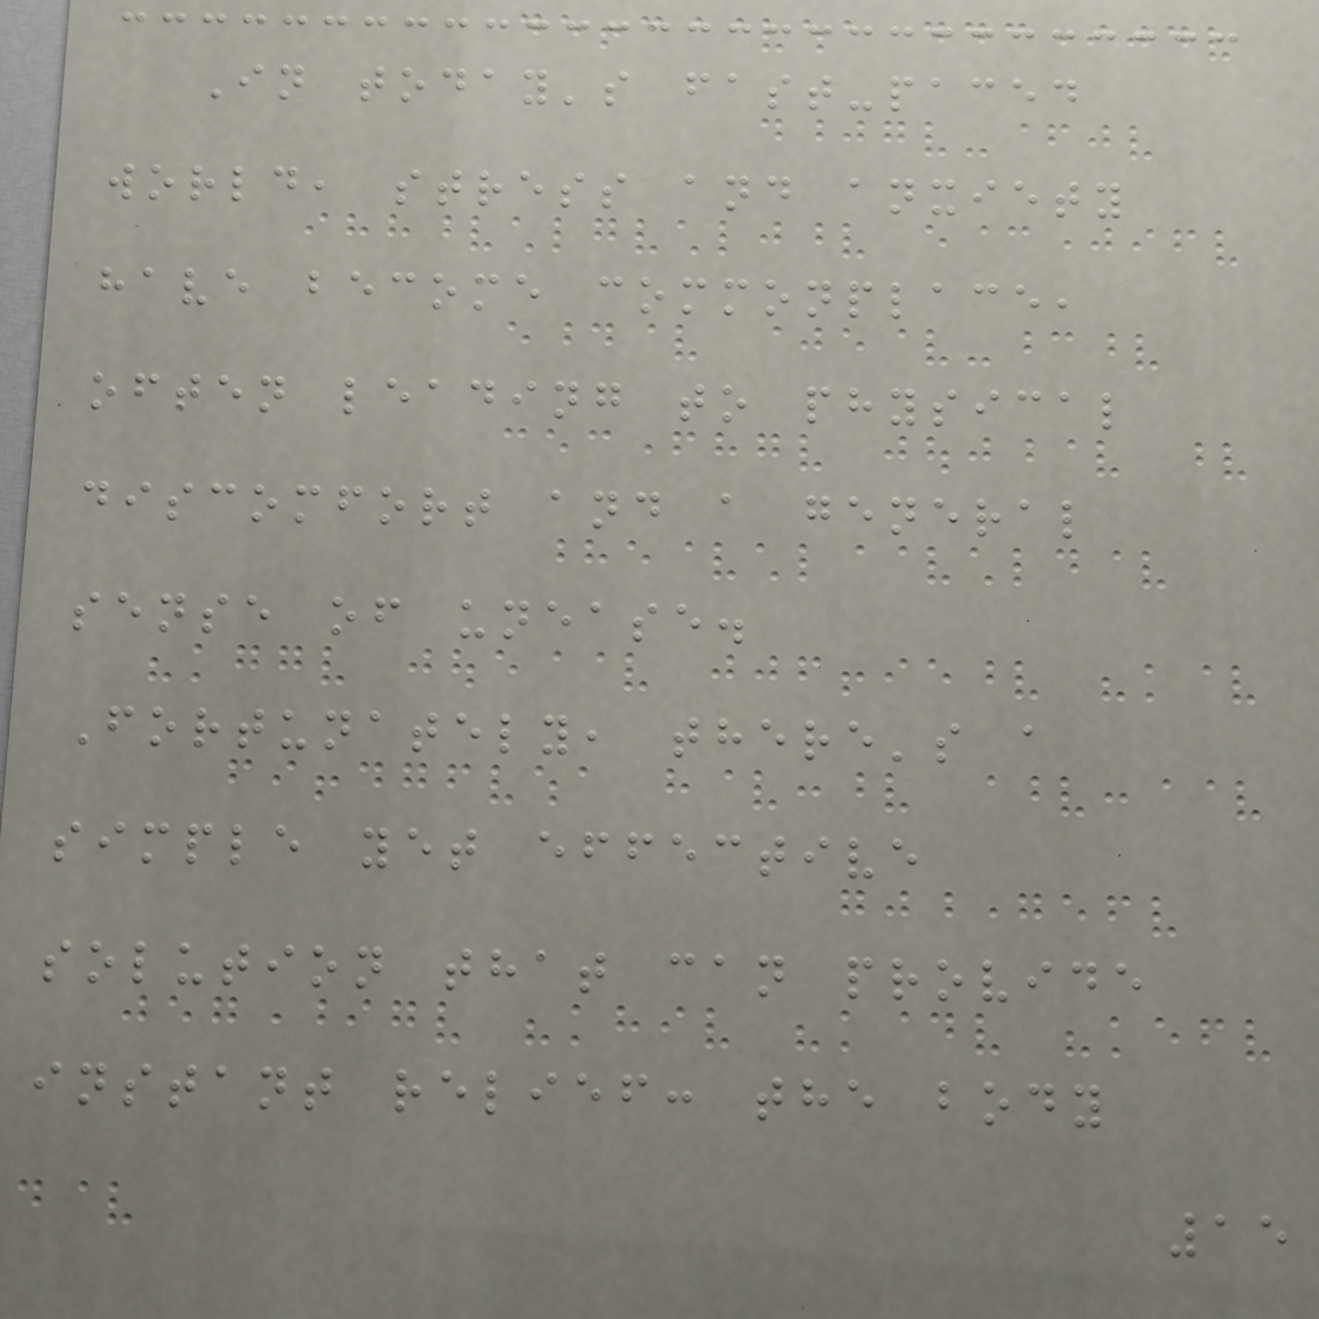In today's fast-paced
world, stress and anxiety
have become commonplace,
often leading to physical
discomfort and a general
sense of unease.
Fortunately, there's a
simple yet effective
solution that can provide
instant relief: the body
15
